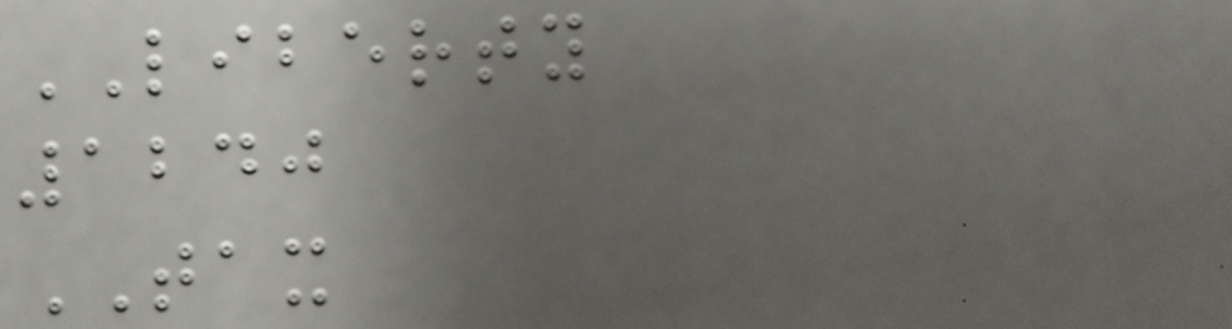LIBERTY
1240
TAX
